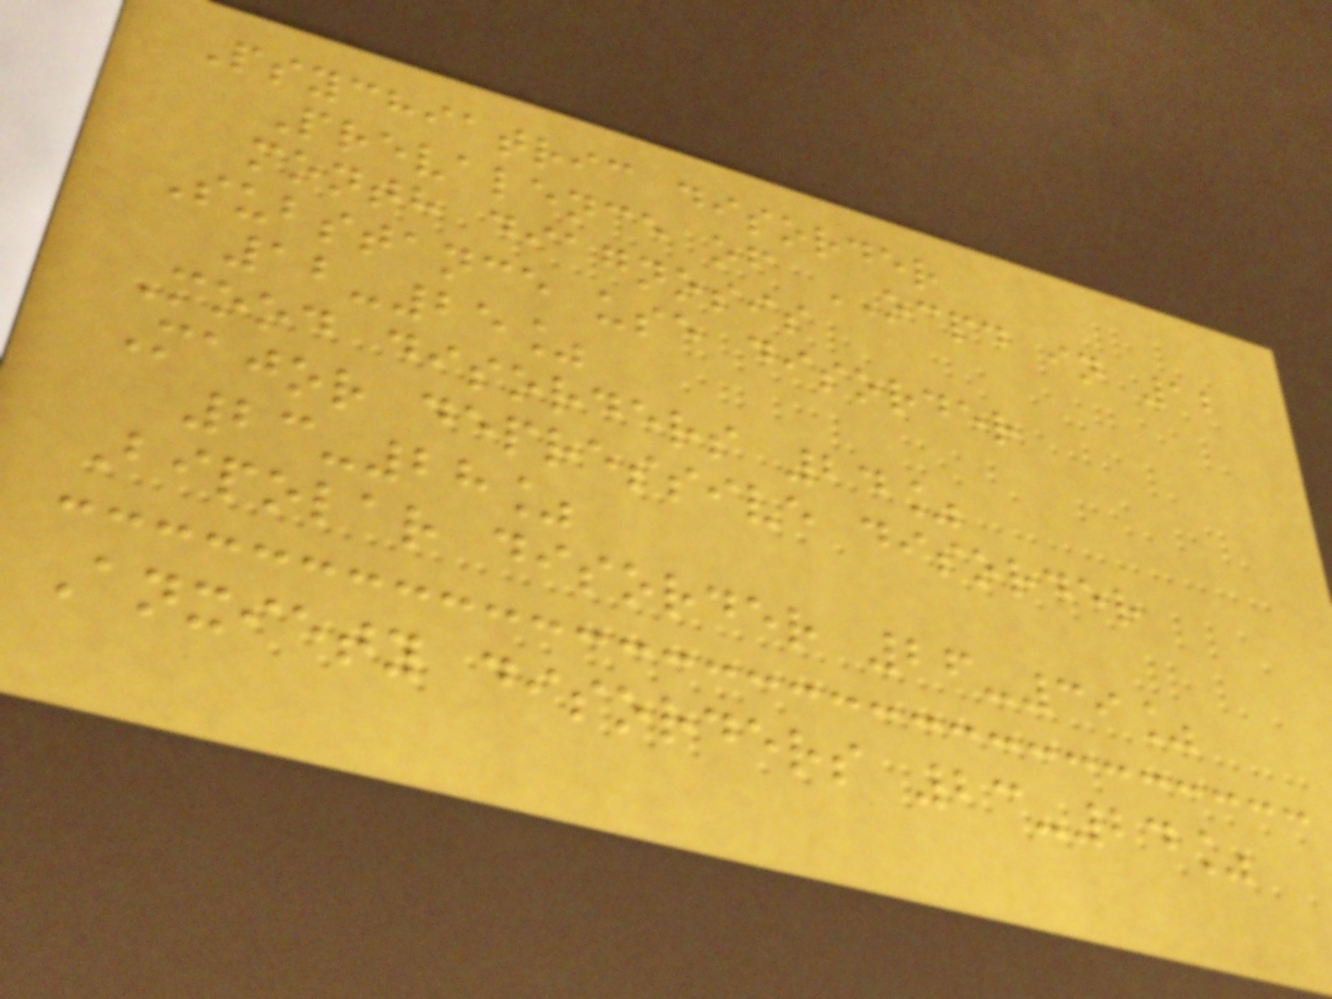Psychiatric disorder
Prevalence of OCPD in 12
month diagnosis
Substance use disorder
12-25%
Mood disorders 24%
Major depressive disorder
23-28%
Bipolar disorder 26-39%
Anxiety disorders 23-24%
